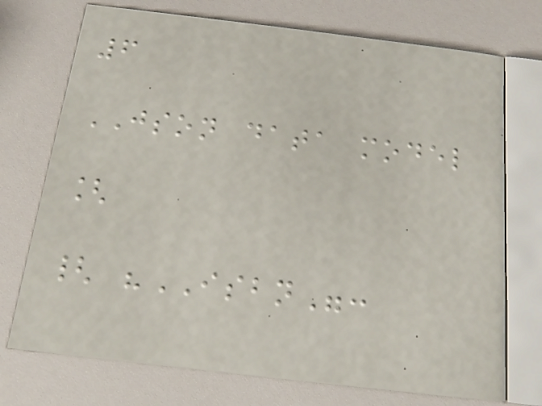6
JSON data model
[
{ "ISBN":
